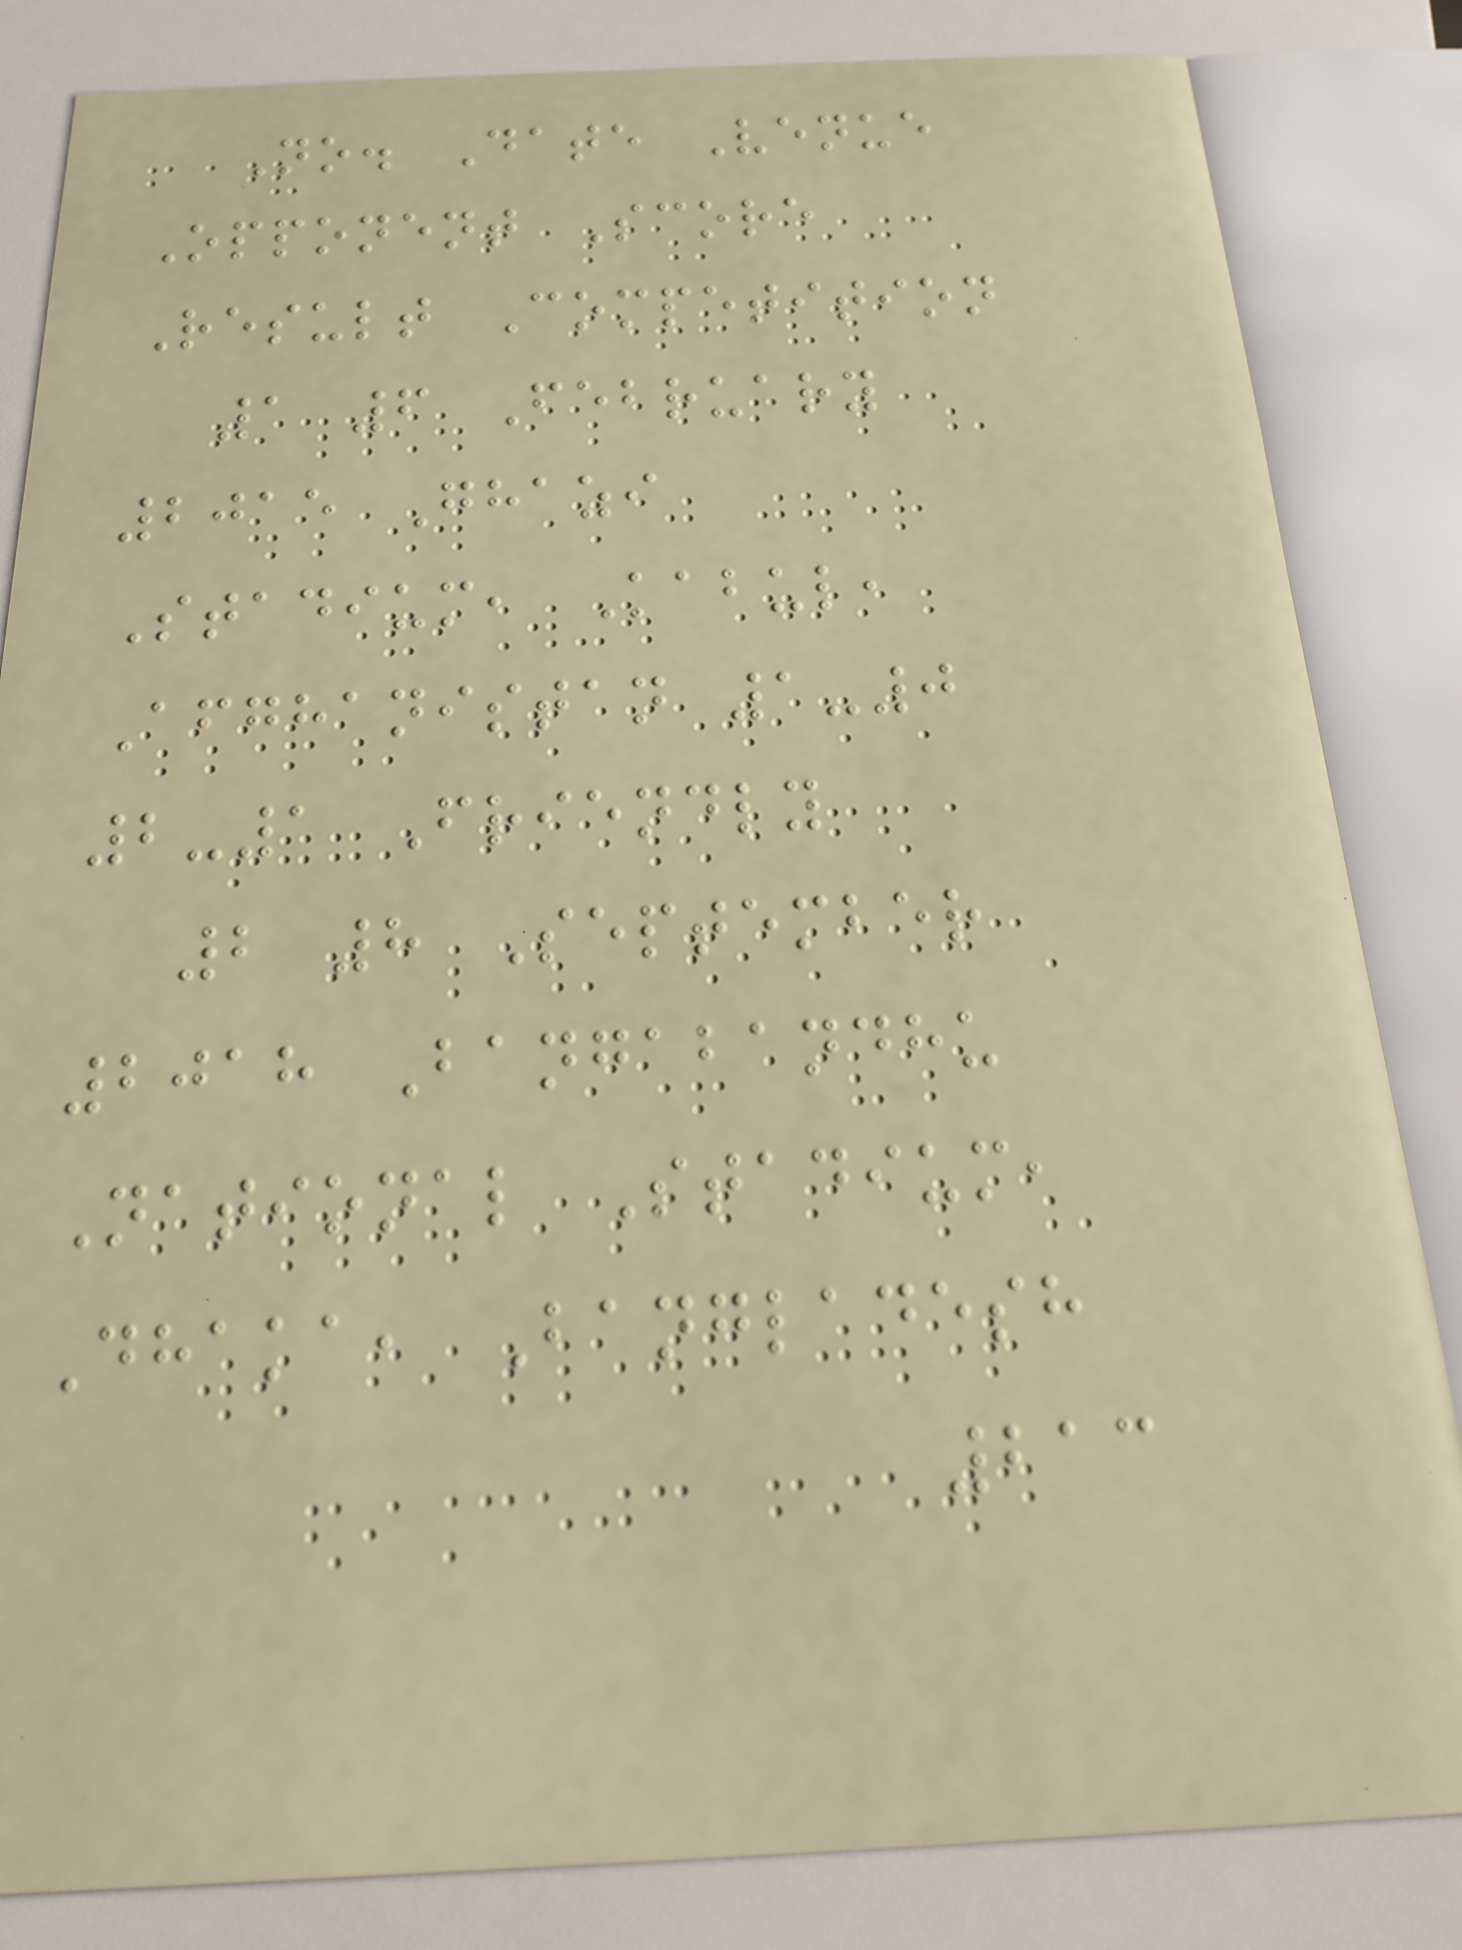No. Date Venue
Opponent Score
Result Competition
1 6 February
2015 Ghazi
Stadium, Kabul,
Afghanistan 1-0
2-1 Friendly
2 8 September
2018 Bangabandhu
National Stadium,
Dhaka, Bangladesh
213
